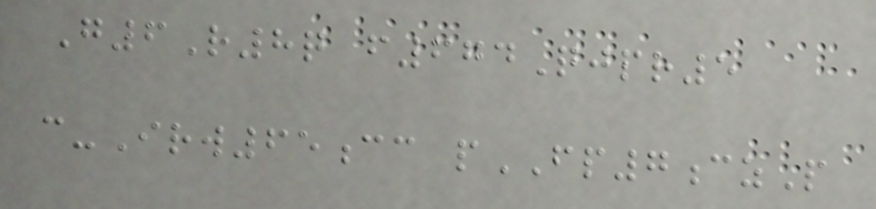G6R8q f674Qjpr5
c-Irw65cc pFP7czP
